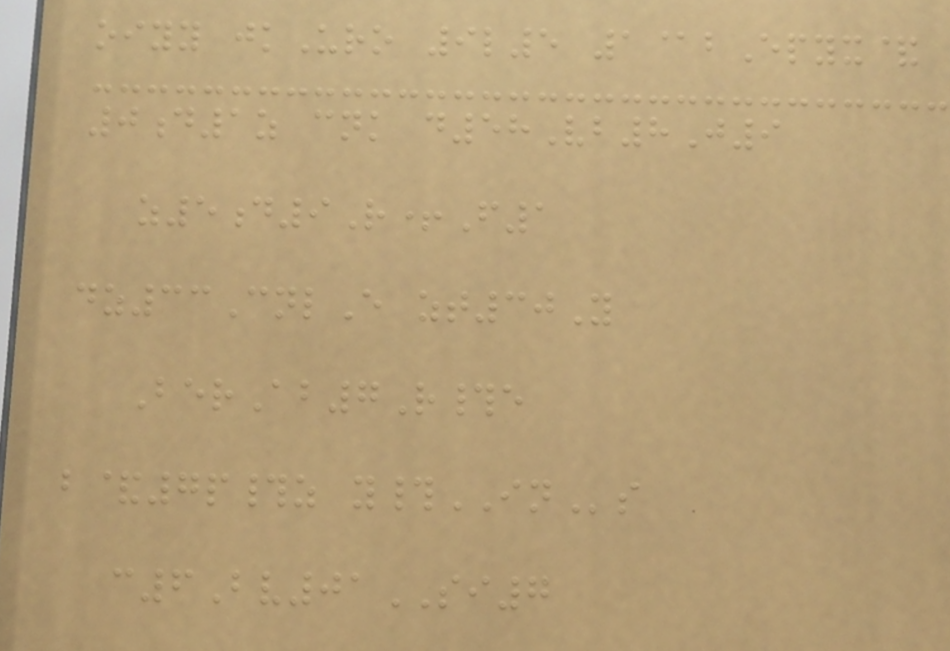oiyy jkUro 9l5 1@bEpyx&
0d1z cnk d58Vb8J9
z5d9R+F1
dz33CnlE zt30Y
BerAb7R#e
b&7p#z y#INs
c6Bv01SI7
